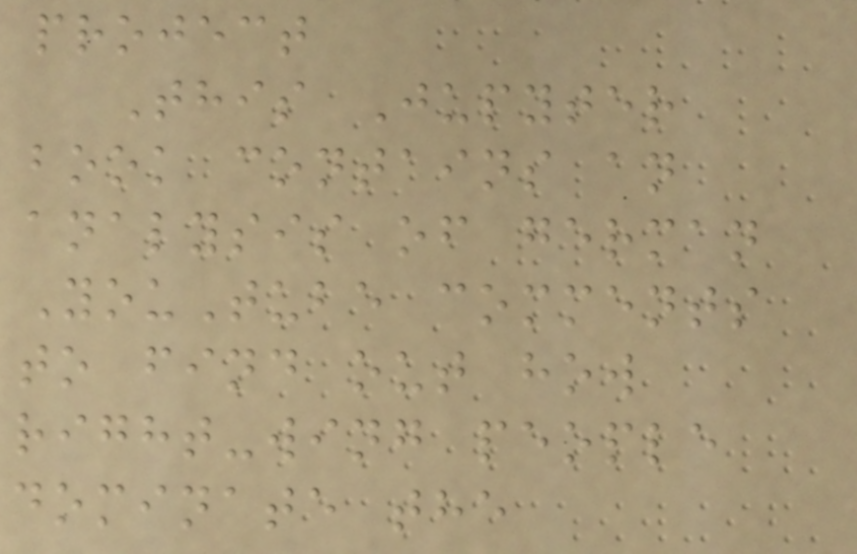project
This Jupyter
book contains an
analysis of german
YouTube comments
to find out how
right-wing people
dominate the
